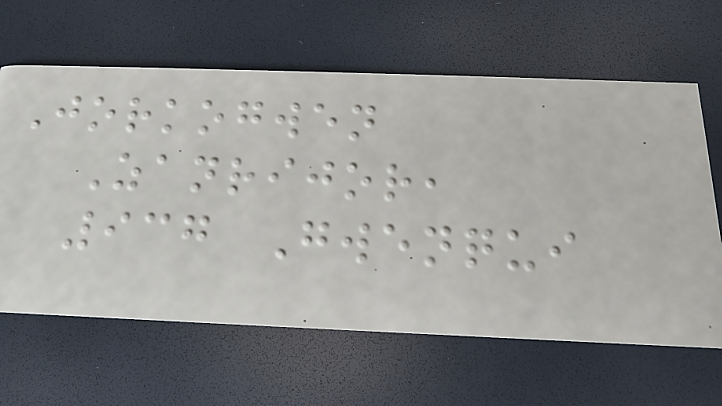Jorkogwen
Zanrijor,
937 Gwenqui
